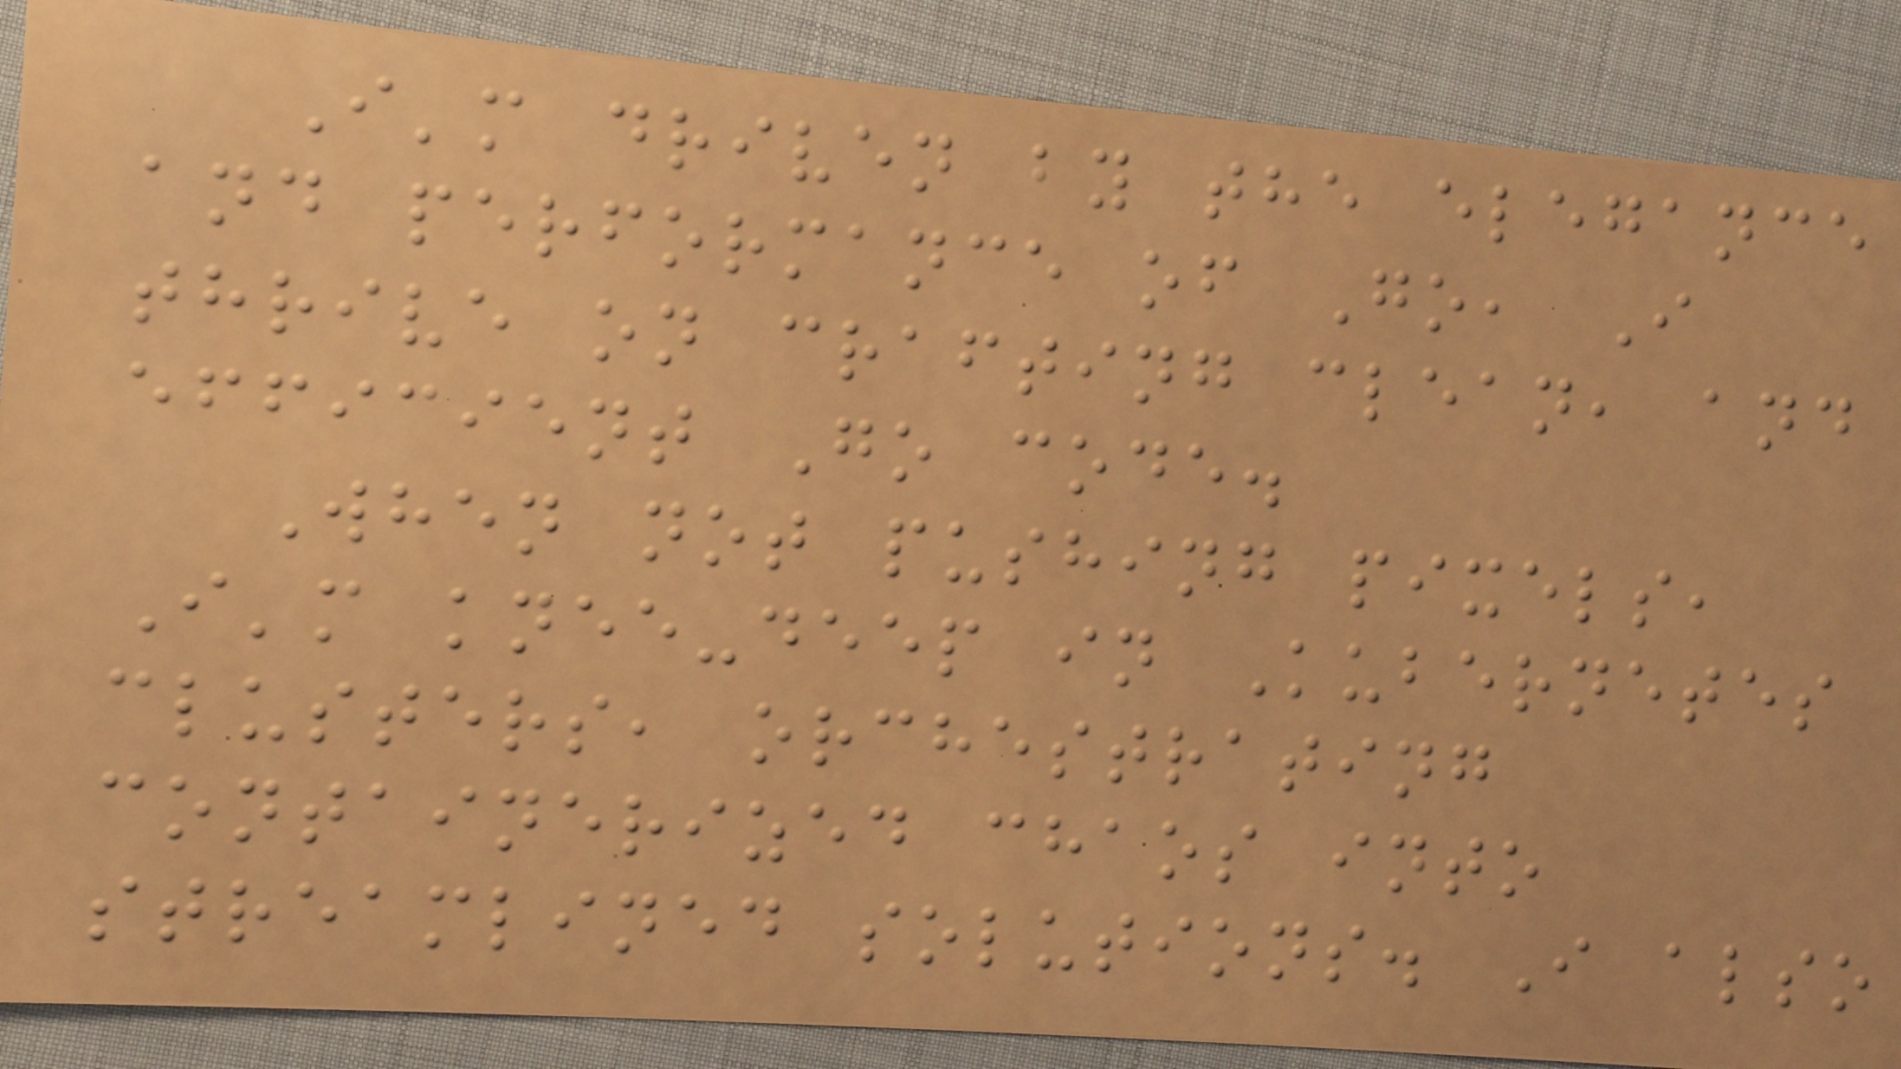I'm driven by the elegance
and performance of Go, I
thrive on crafting clean, and
efficient Go code.
When not pushing pixels,
I'm knee-deep in Kubernetes
clusters, orchestrating
containerized chaos into
streamlined solutions. I also
